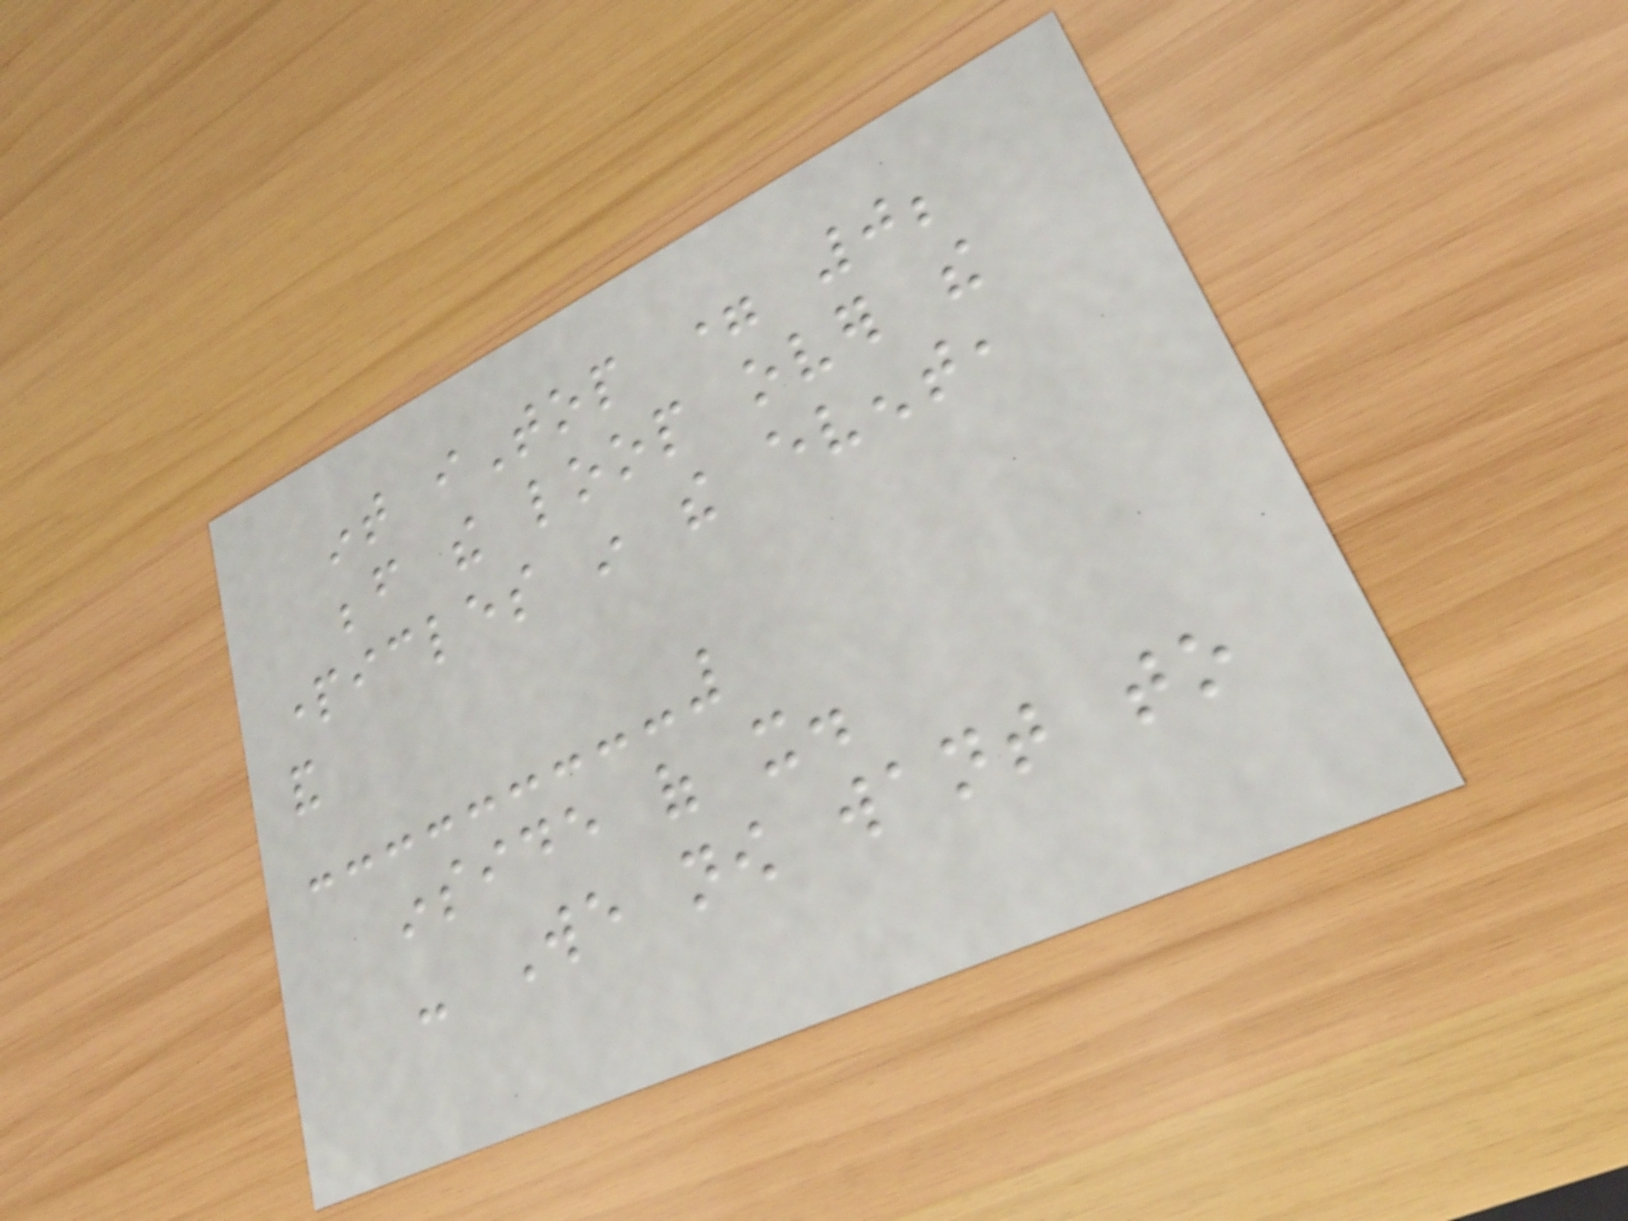int iTop = 0;
before the loop over the
particles in the event,
and
inside of it.
- We now want to
